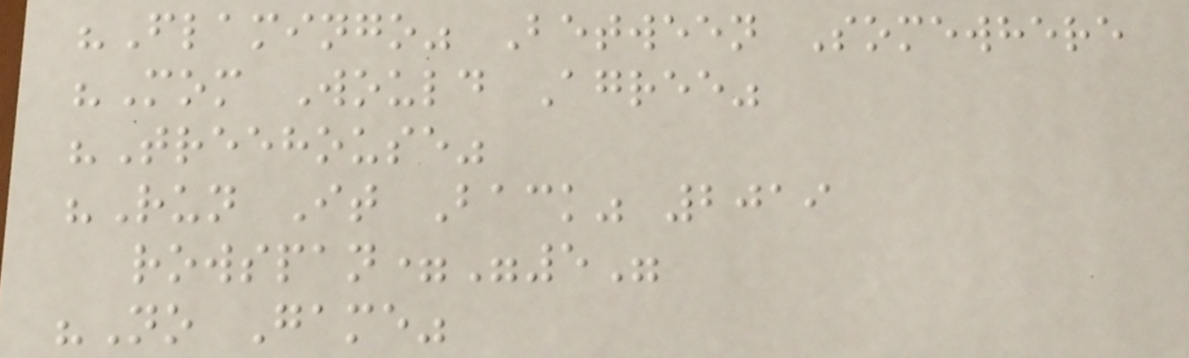"Flamingo" Between Somewhere
"Mom Would Agree"
"Treehouse"
"Run It Back" 2019
rowspan="5"
"No Game"
